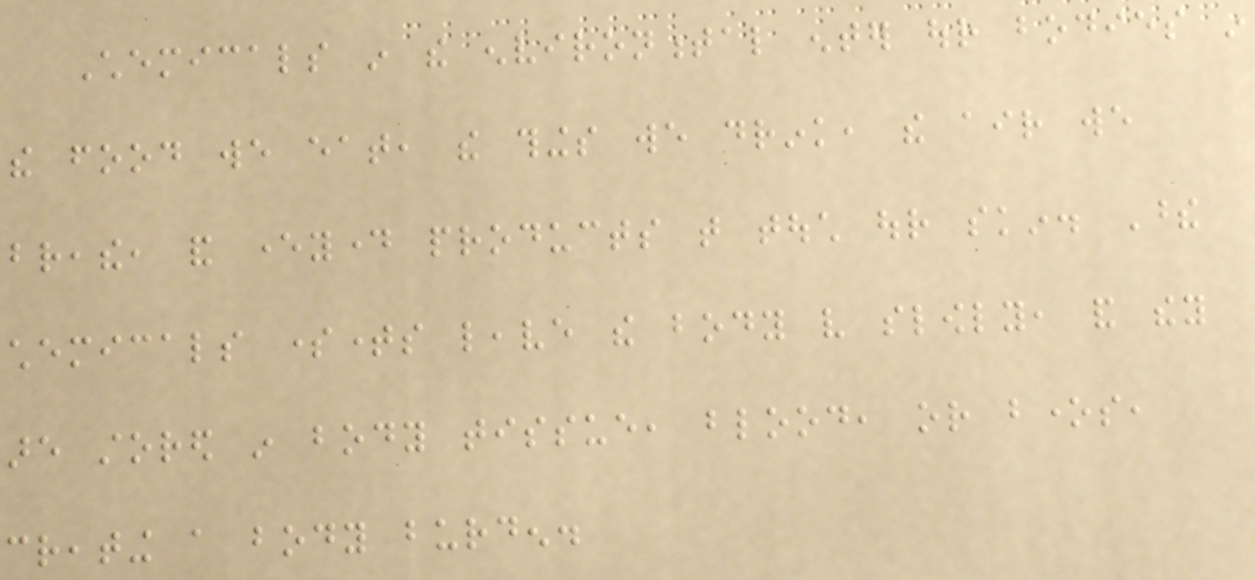Chemicals in the environmental enter our bodies in
the food we eat, the things we drink, the air we
breathe, and everyday products that touch our skin. These
chemicals sometimes leave the body very slowly, and they
are stored in body tissue, blood, or bones,
creating a body burden.
